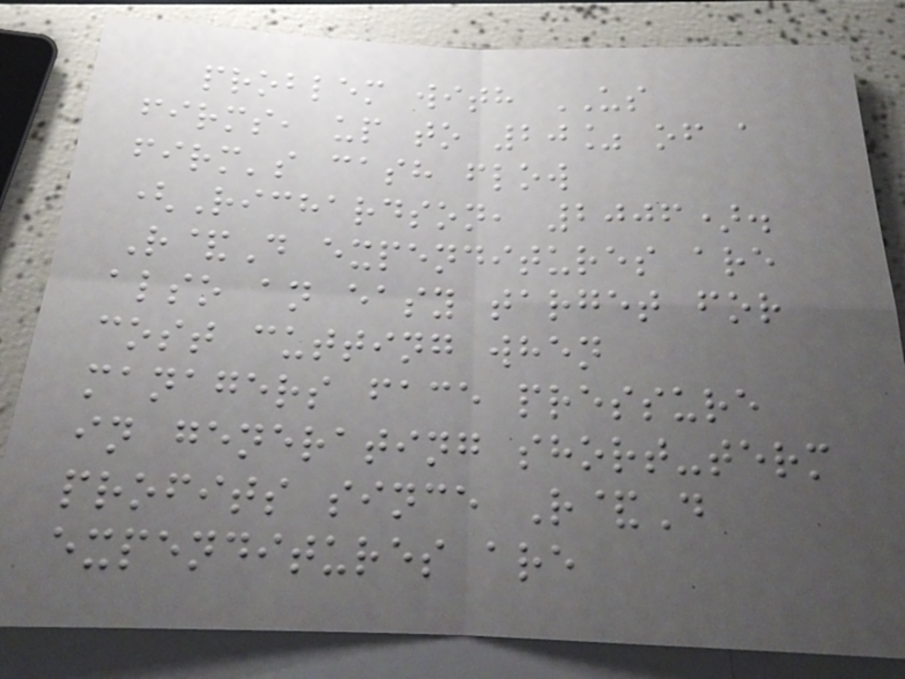problem with US
firms, up to 20% of a
firm's cash flow
(Richardson, 2006).
R&D expenditures are
also an easy target for
cost cutting when
managers face pressure
in generating short-term
profits since R&D
expenditures are
